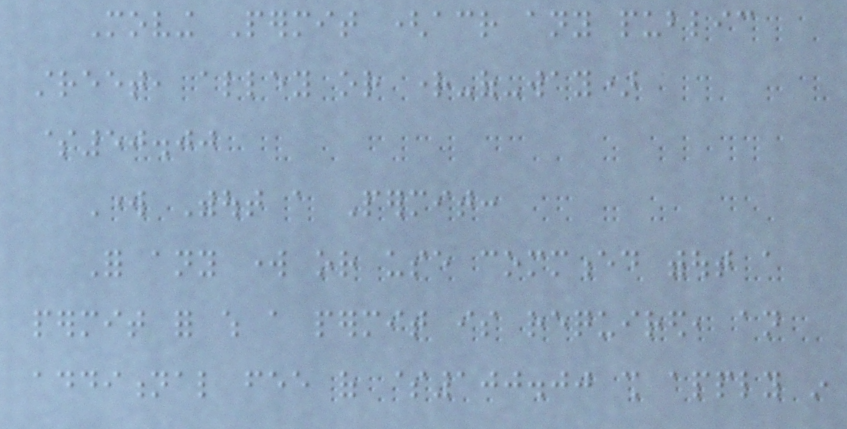Moving Permit (across any public
street, alley or right-of-way)
$50.00
Work Without a Permit:
For any work or use commenced without a
permit for which a permit is required, an
additional fee of $100.00 shall apply in
